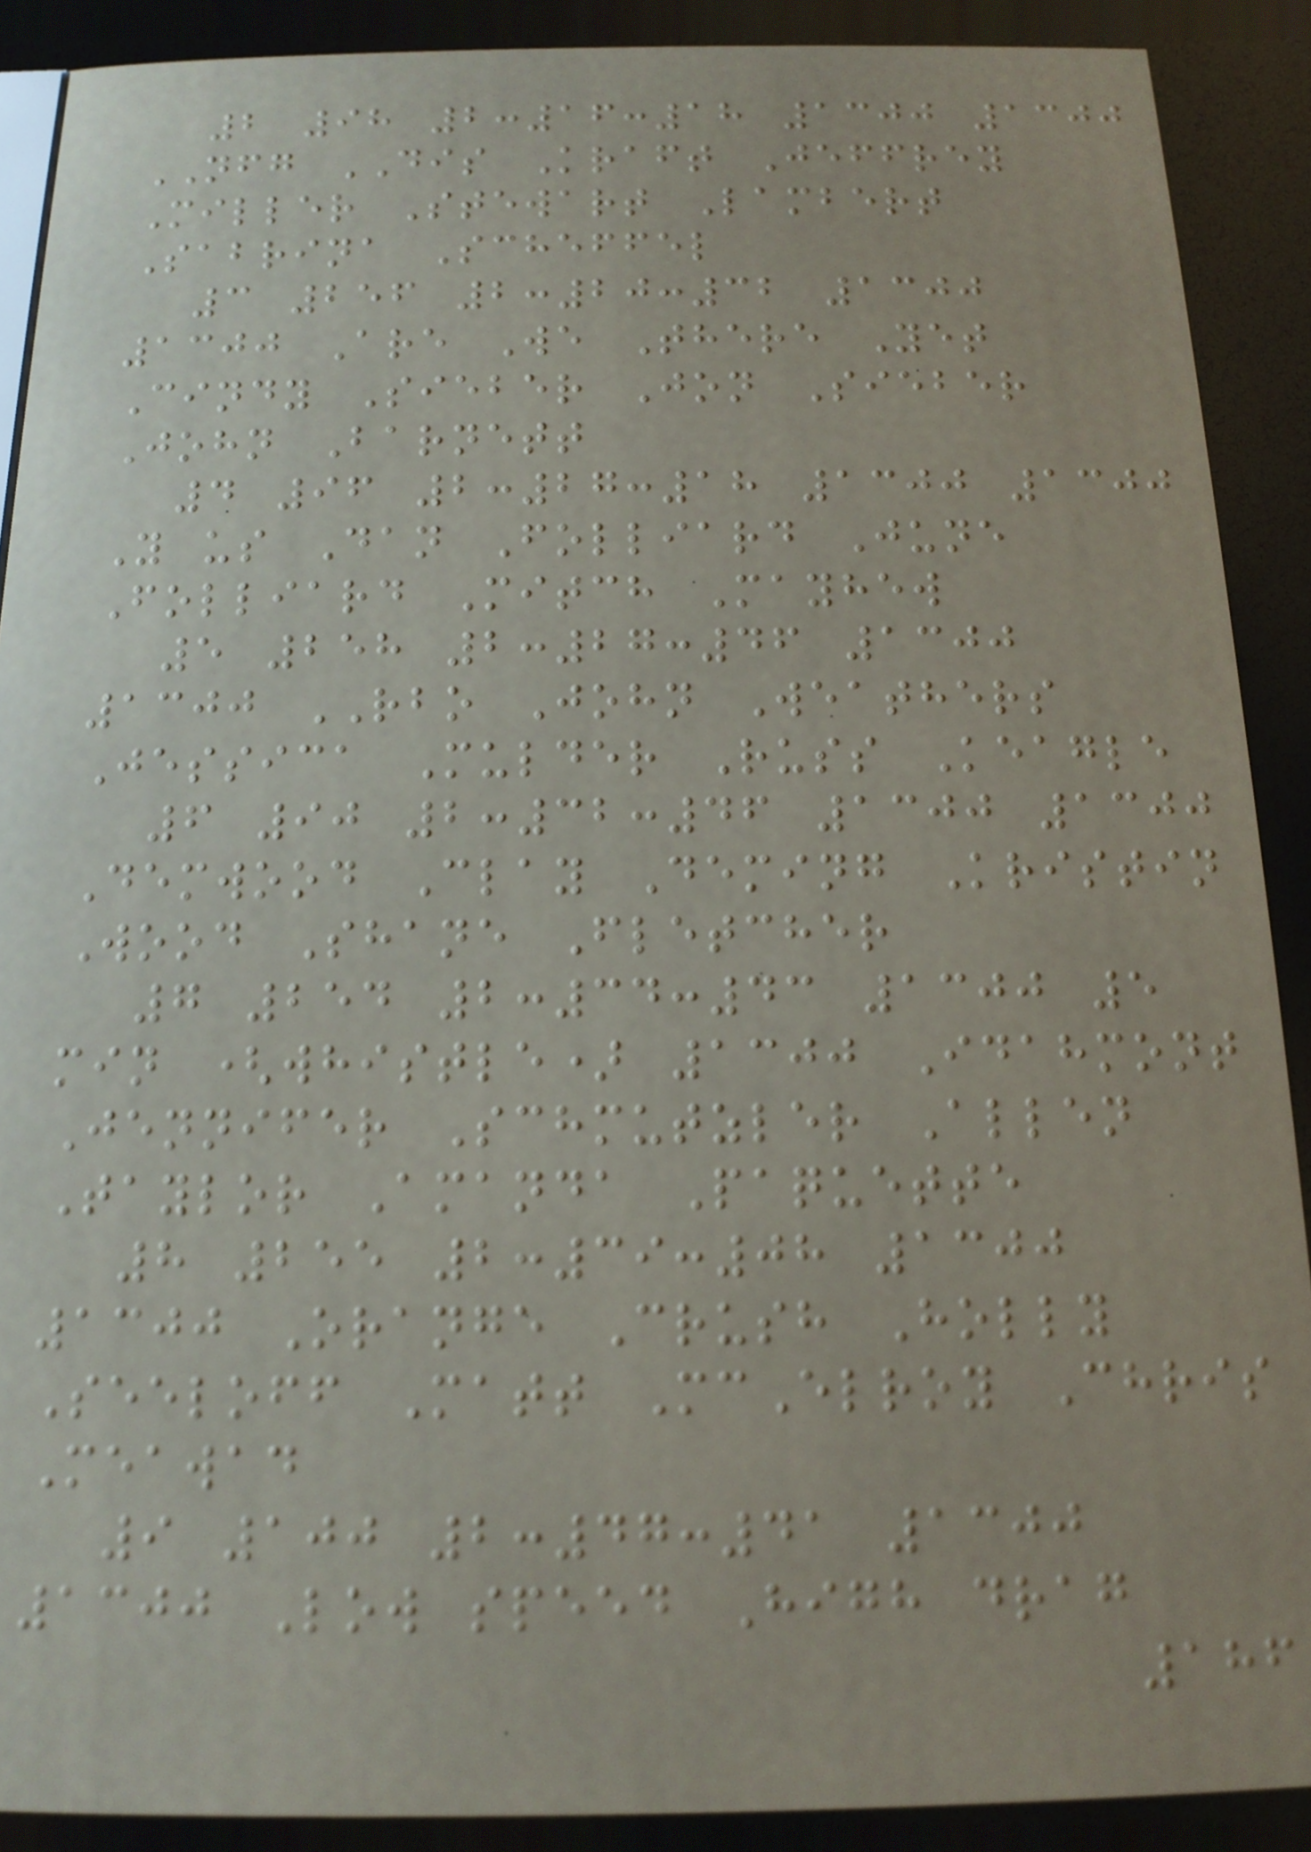2 98 2:16:18 1300 1300
NFG DIS Kraft Jeffrey
Miller Stewart Lambert
Sabrina Scheffel
3 256 2:20:32 1300
1300 Are We There Yet
Cindy Sieber Jon Sieber
John Barnett
4 96 2:27:18 1300 1300
Y us Dan Folliard June
Folliard Mitch Mayhew
5 258 2:27:46 1300
1300 RBO John Weathers
Jessica Mulder Russ Keagle
6 90 2:32:46 1300 1300
Demwood Clay Deming Kristin
Wood Shane Fletcher
7 254 2:34:43 1300 5
min (whistle) 1300 Idahmont
Jennifer Schmutzler Allen
Taylor Amanda Paquette
8 255 2:39:08 1300
1300 Orange Crush Holly
Seeloff Matt McElroy Chris
Meawad
9 100 2:47:41 1300
1300 Low speed High drag
186
